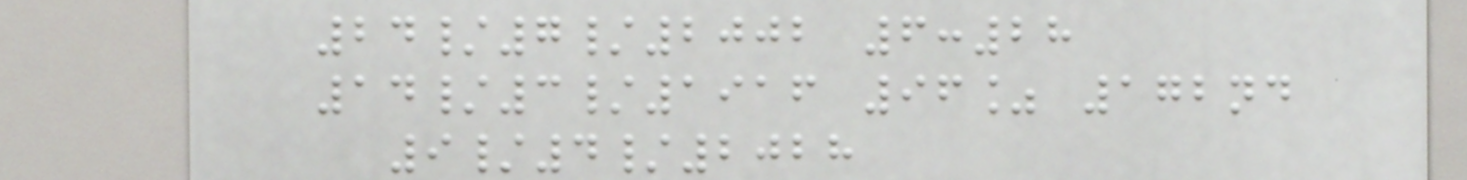24/7/2002 6:28
14/3/1916 96% 172nd
9/4/2028
